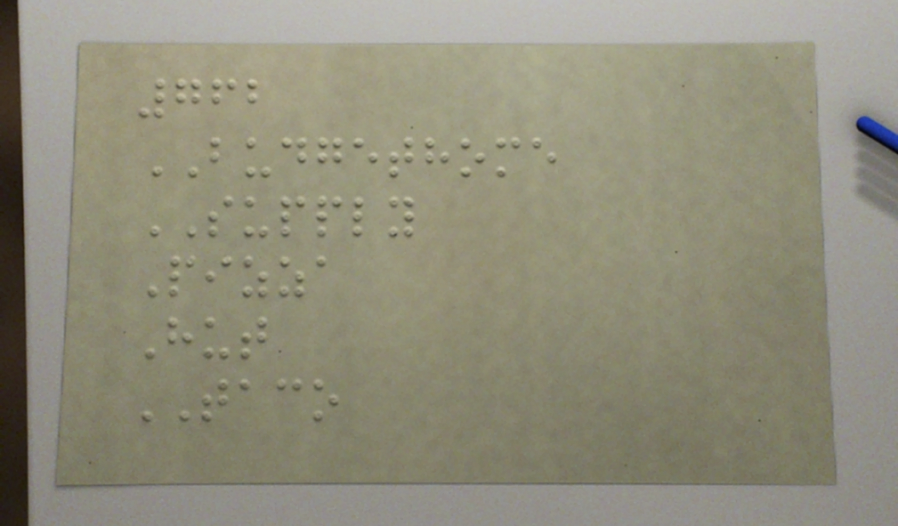762
BUDGETHOME
SUPPLY
Pizza
Hut
TACO
